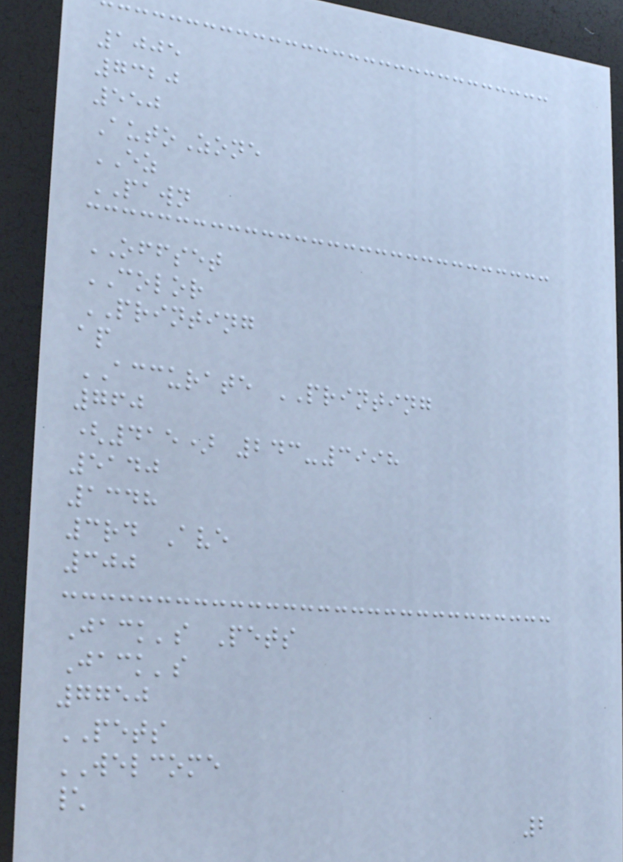1005
7320
550
AutoZone
EZ
PAWN
OFFSET
COLOR
PRINTING
ap
ACCURATE PRINTING
760
(415) 243-3998
5140
1348
3rd Ave
300
Jack's Pets
Jack's
7750
PETS
WELCOME
\
2
